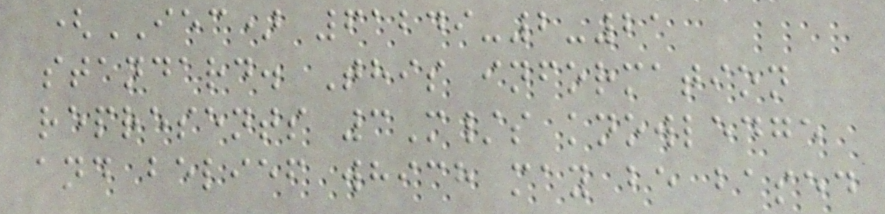(IEC) 61249-2-21
standard. This information
represents 3M/s knowledge
and belief which may be based
